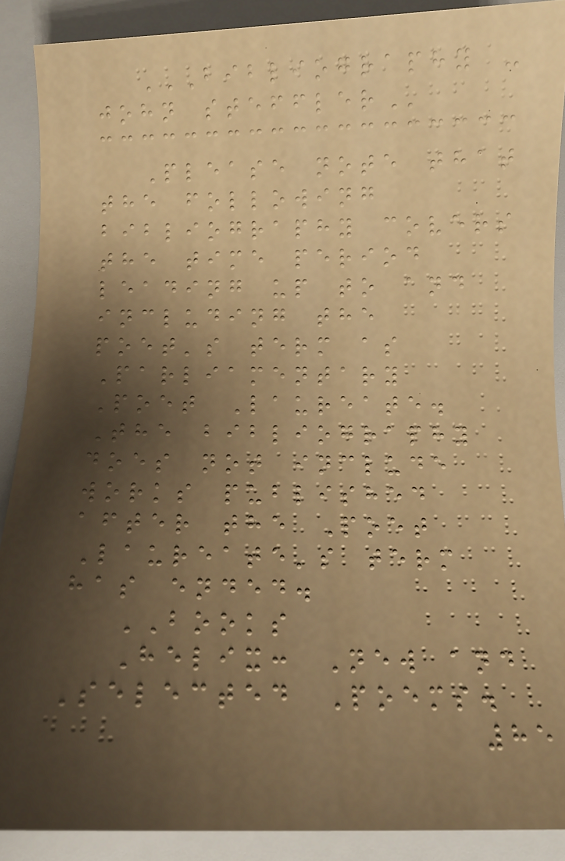BIBLIOGRAPHY -
JOHN STEFFLER
Please note that
the following
bibliography covers
the time period
leading up to and
including the
poet's term as
Parliamentary
Poet Laureate.
The bibliography
does not include
works published
after the Poet
Laureate's term
has ended.
BOOKS
Helix: New and
Selected Poems.
85
